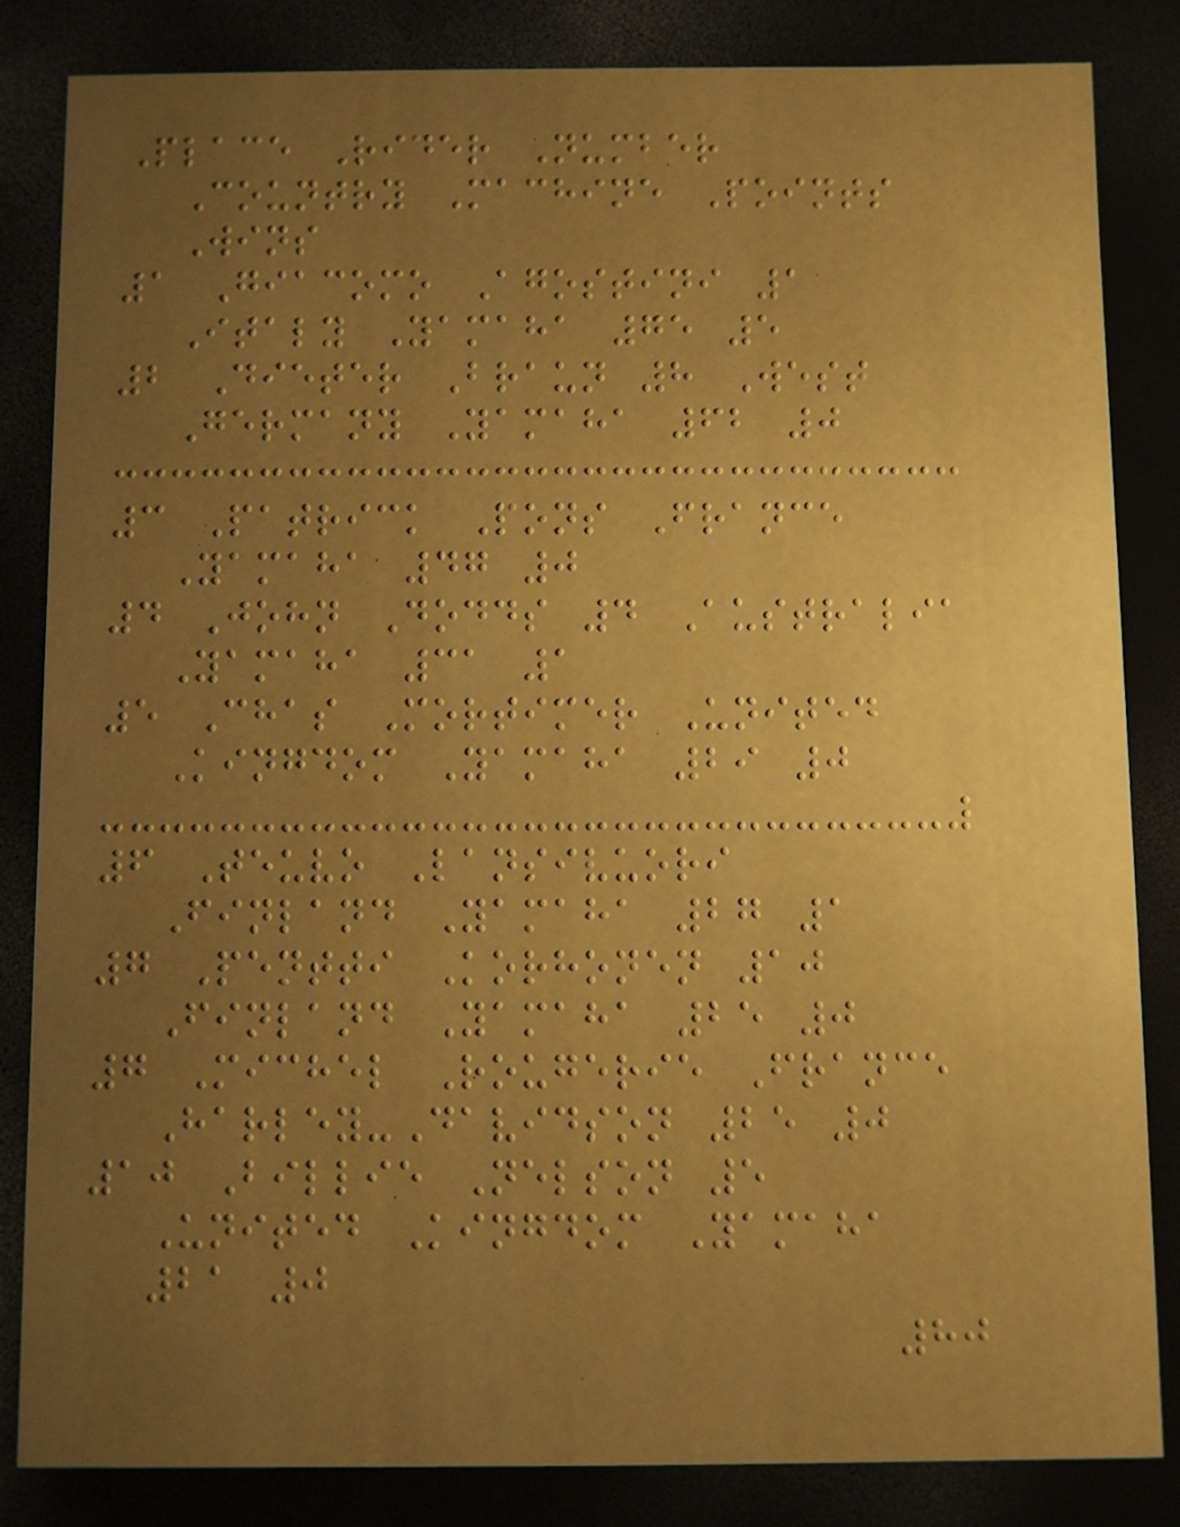Place Rider Number
Country Machine Points
Wins
1 Giacomo Agostini 1
Italy Yamaha 75 5
2 Dieter Braun 8 West
Germany Yamaha 62 0
3 Patrick Pons France
Yamaha 47 0
4 John Dodds 4 Australia
Yamaha 31 1
5 Chas Mortimer United
Kingdom Yamaha 29 0
6 Teuvo Lansivuori
Finland Yamaha 27 1
7 Pentti Korhonen 10
Finland Yamaha 25 0
7 Michel Rougerie France
Harley-Davidson 25 0
10 Billie Nelson 5
United Kingdom Yamaha
21 0
80
